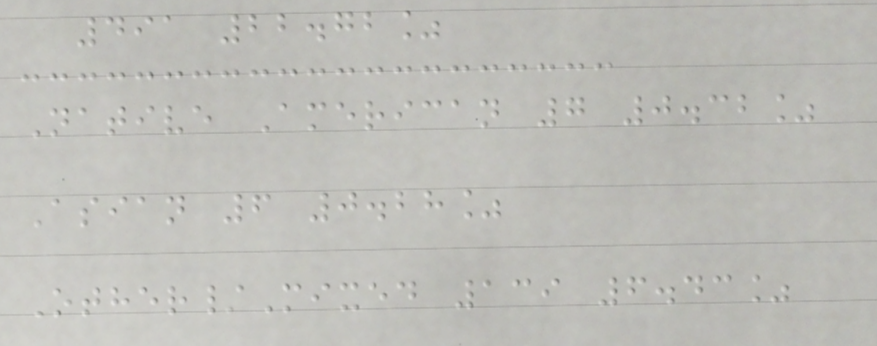491 22.72%
Native American 7 0.32%
Asian 6 0.28%
Other/Mixed 139 6.43%
